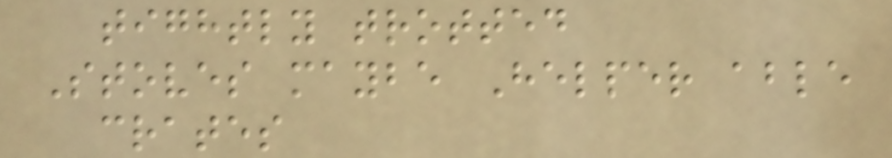tightly trotted
Stoves maybe Helper able
crates
